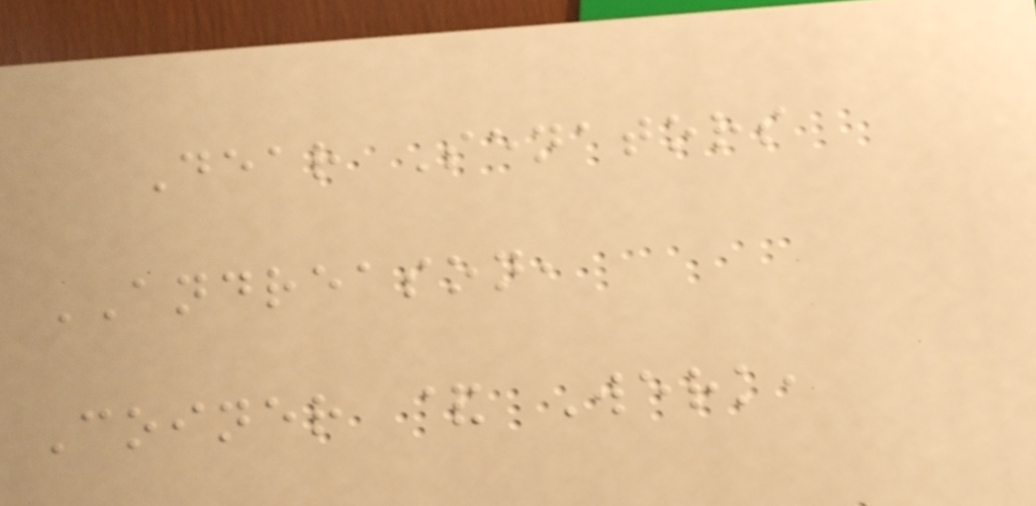Dear Senators
ANDREASON,
Coiner & Werk,
